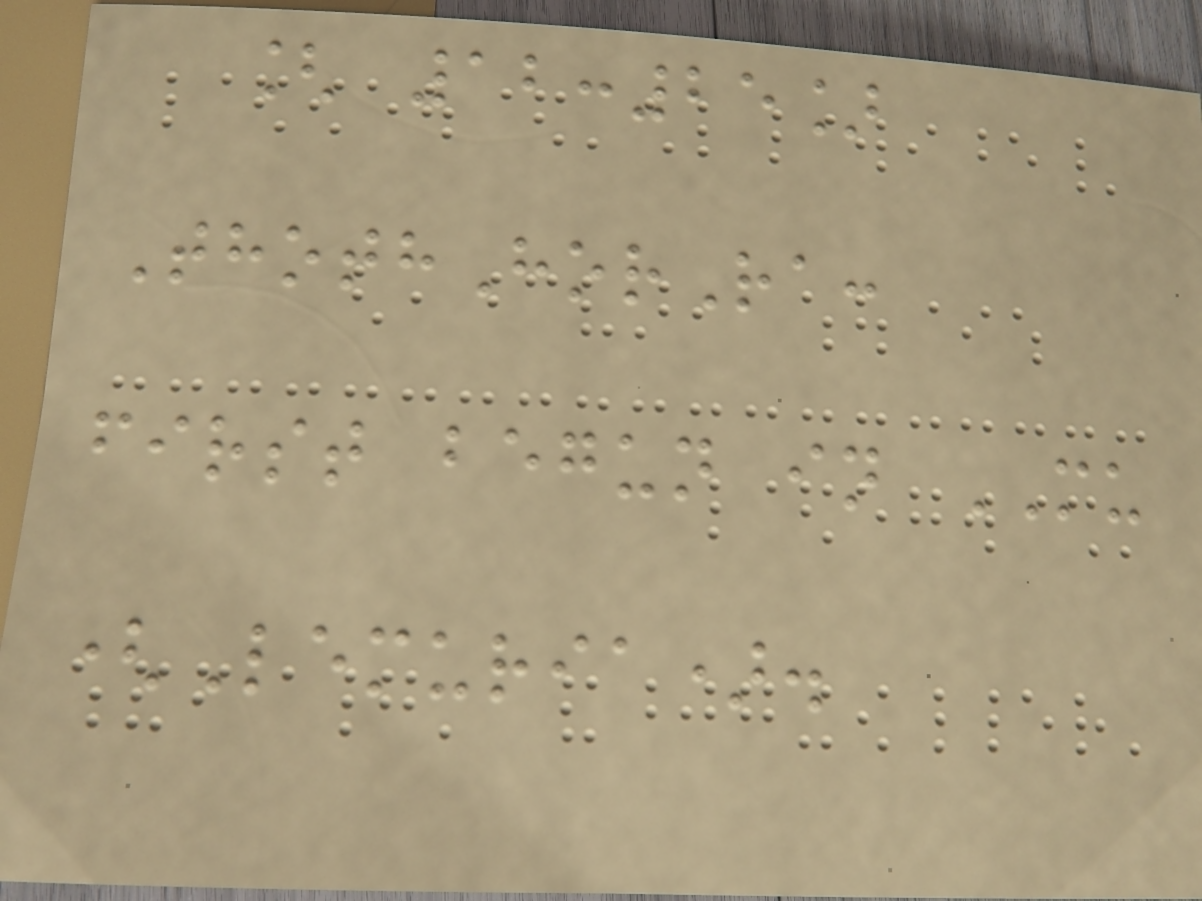[ 12:25]
ThothHorRa:
first begun in MU
(Lemuria).
